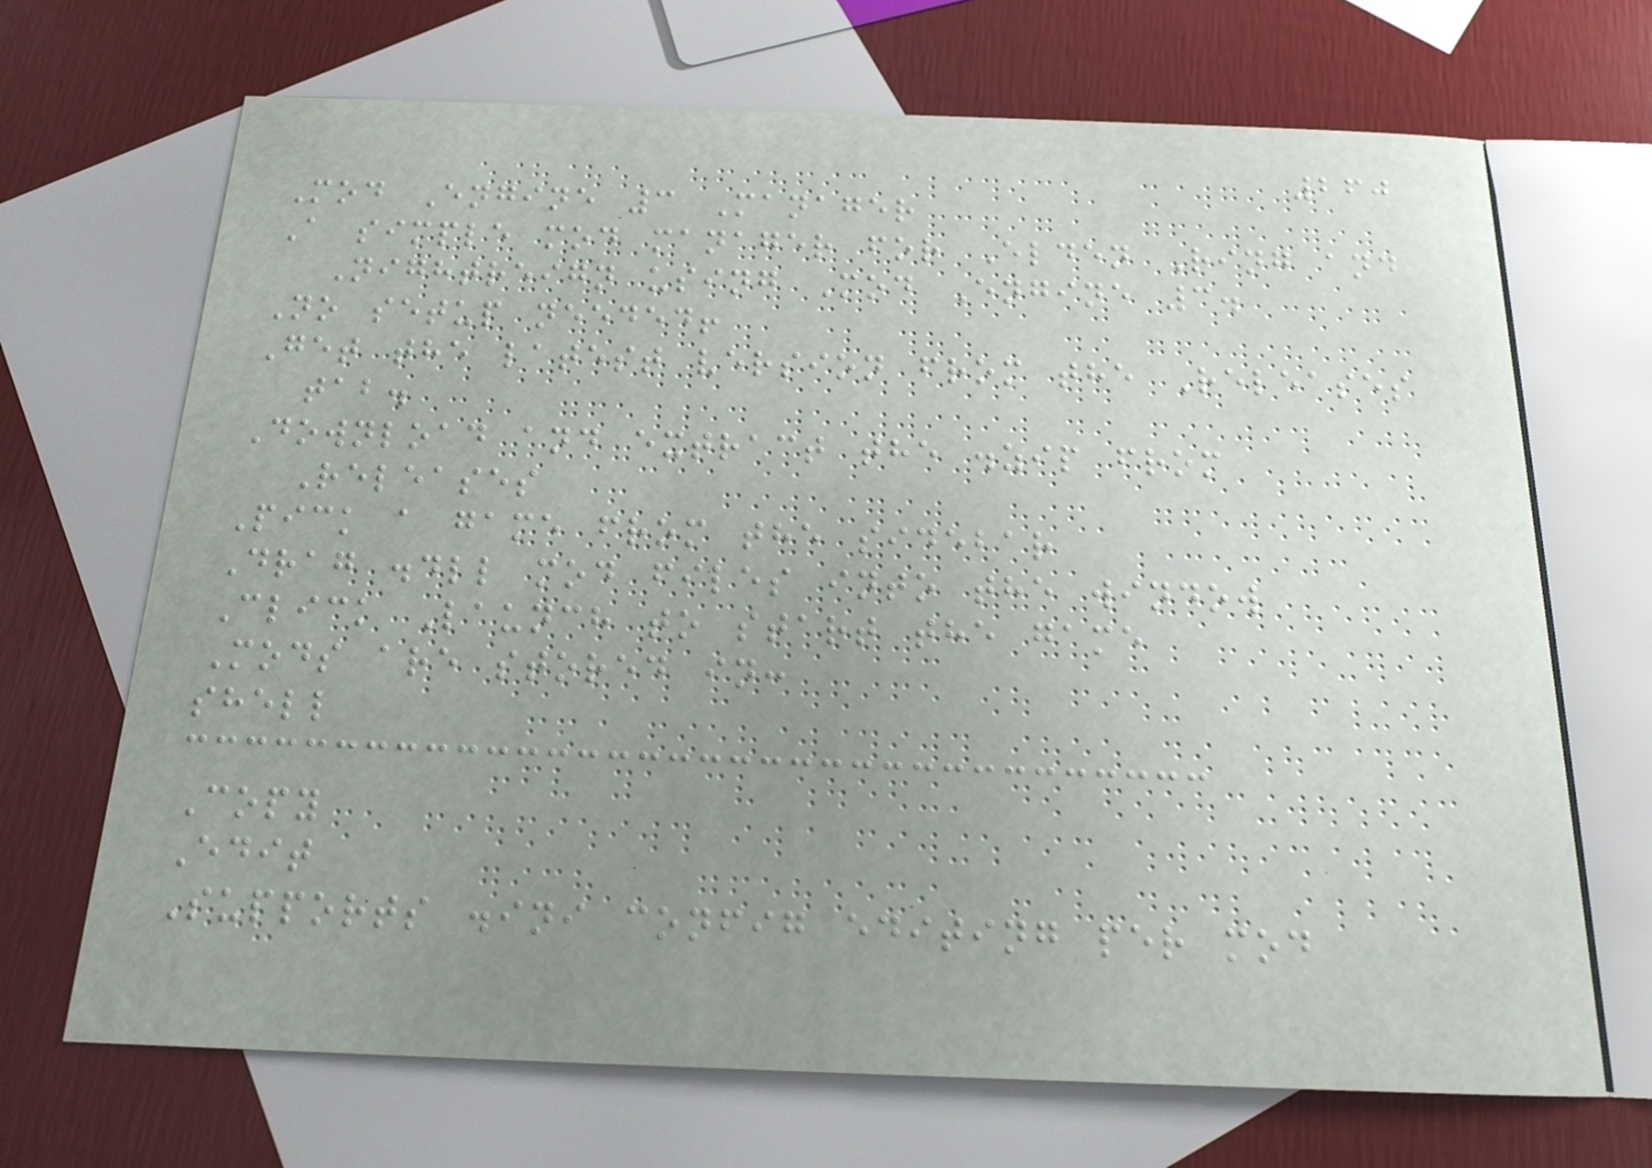260
Mod Engine 3 Manager
A simple mod manager for Elden Ring and
Nightreign using Mod Engine 3.
No setup needed!
Get the latest version from the Releases
tab.
Download and extract the .zip from
Releases
Pick a game from the sidebar
Drag .dll mod files into the window
Click Launch to start the game
Mods are stored in:
shell
Copy
Edit
Supports .ini config editing per mod
